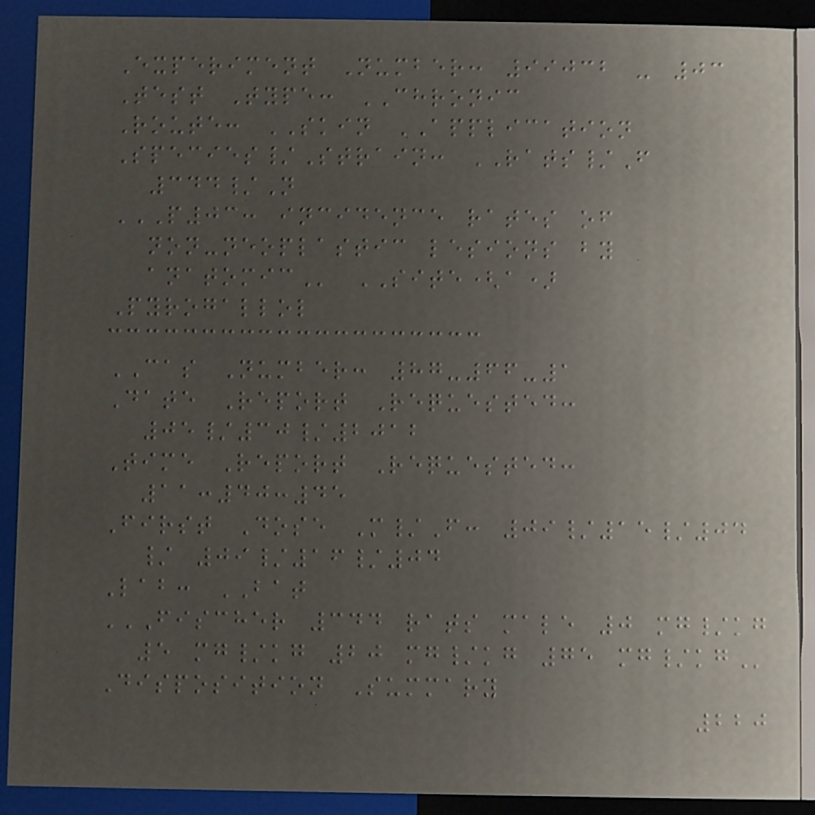Experiment Number: 99032 - 03
Test Type: CHRONIC
Route: SKIN APPLICATION
Species/Strain: RATS/F
344/N
P03: INCIDENCE RATES OF
NON-NEOPLASTIC LESIONS BY
ANATOMIC SITE(a)
Pyrogallol
CAS Number: 87-66-1
Date Report Requested:
05/30/2012
Time Report Requested:
11:40:45
First Dose M/F: 09/15/04
/ 09/16/04
Lab: BAT
FISCHER 344 RATS MALE 0 MG/KG
5 MG/KG 20 MG/KG 75 MG/KG
Disposition Summary
220
